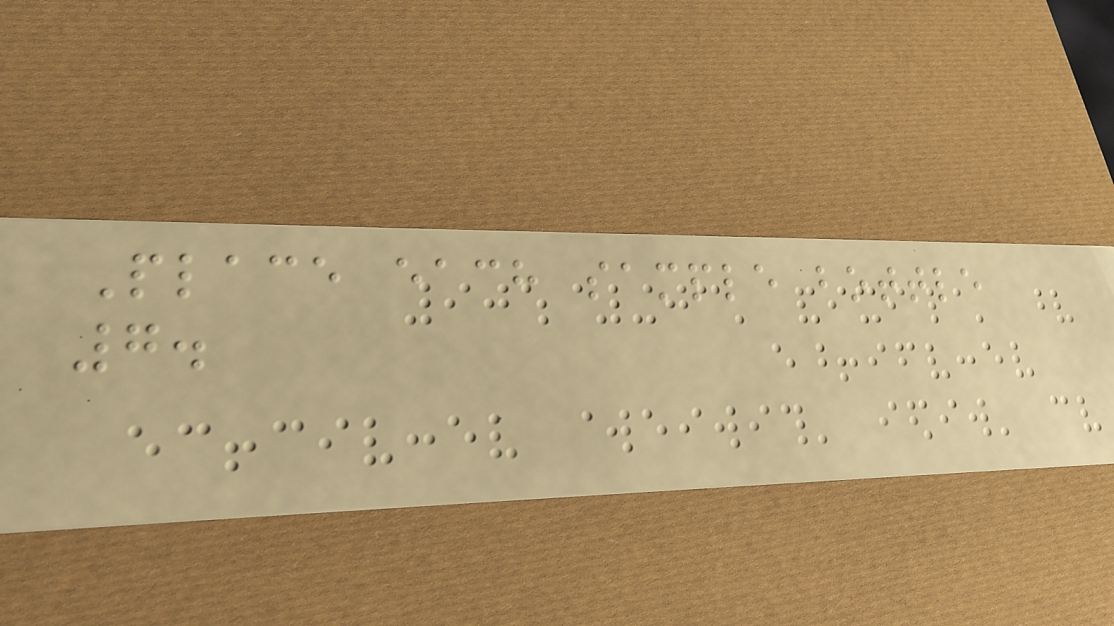Place each sample bottle
7.
